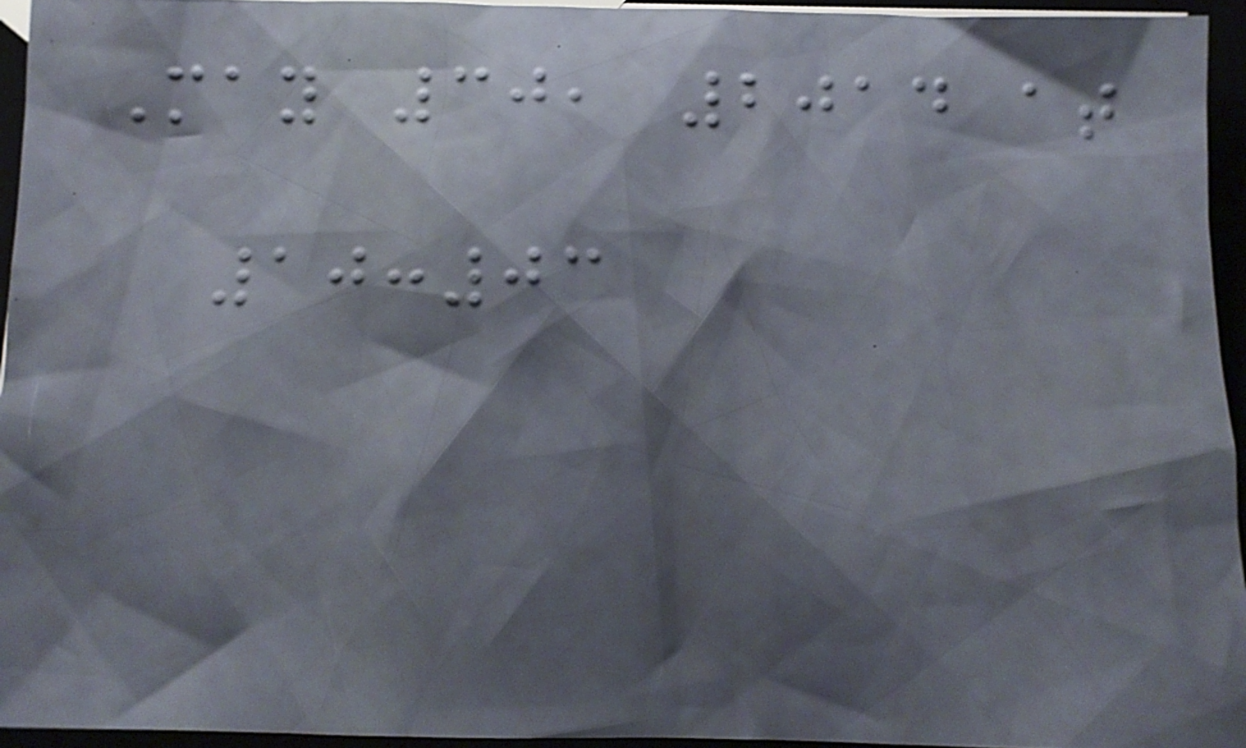May 30, 2014 at
10:03
